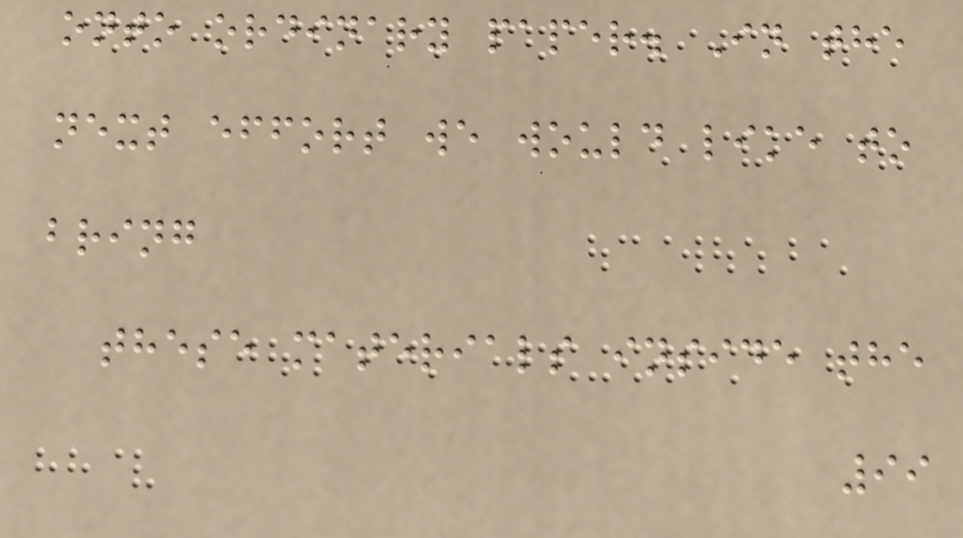onto ordinary paper. In the
next effort we would like to
bring
these materials inside the
99
